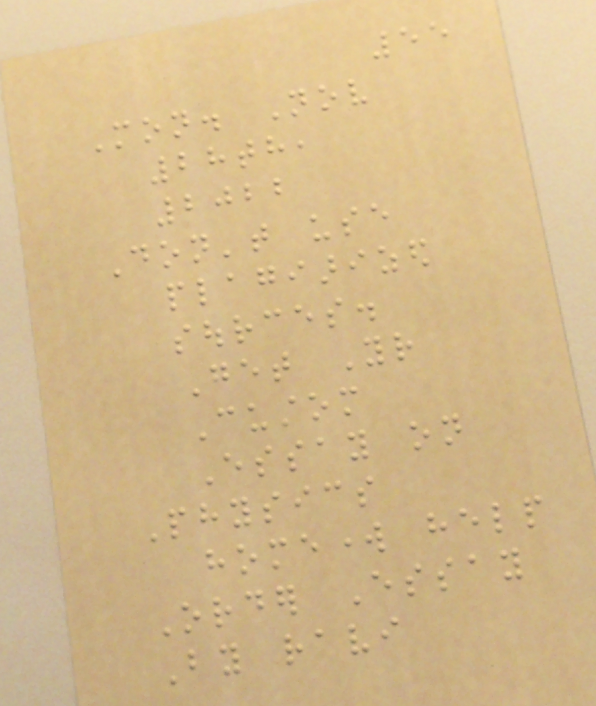55
Mon. Nov
28th,
2022
Don't use
plagiarized
sources.
Get Your
Custom
Essay on
Physics
homework help
Order Essay
By ravi
